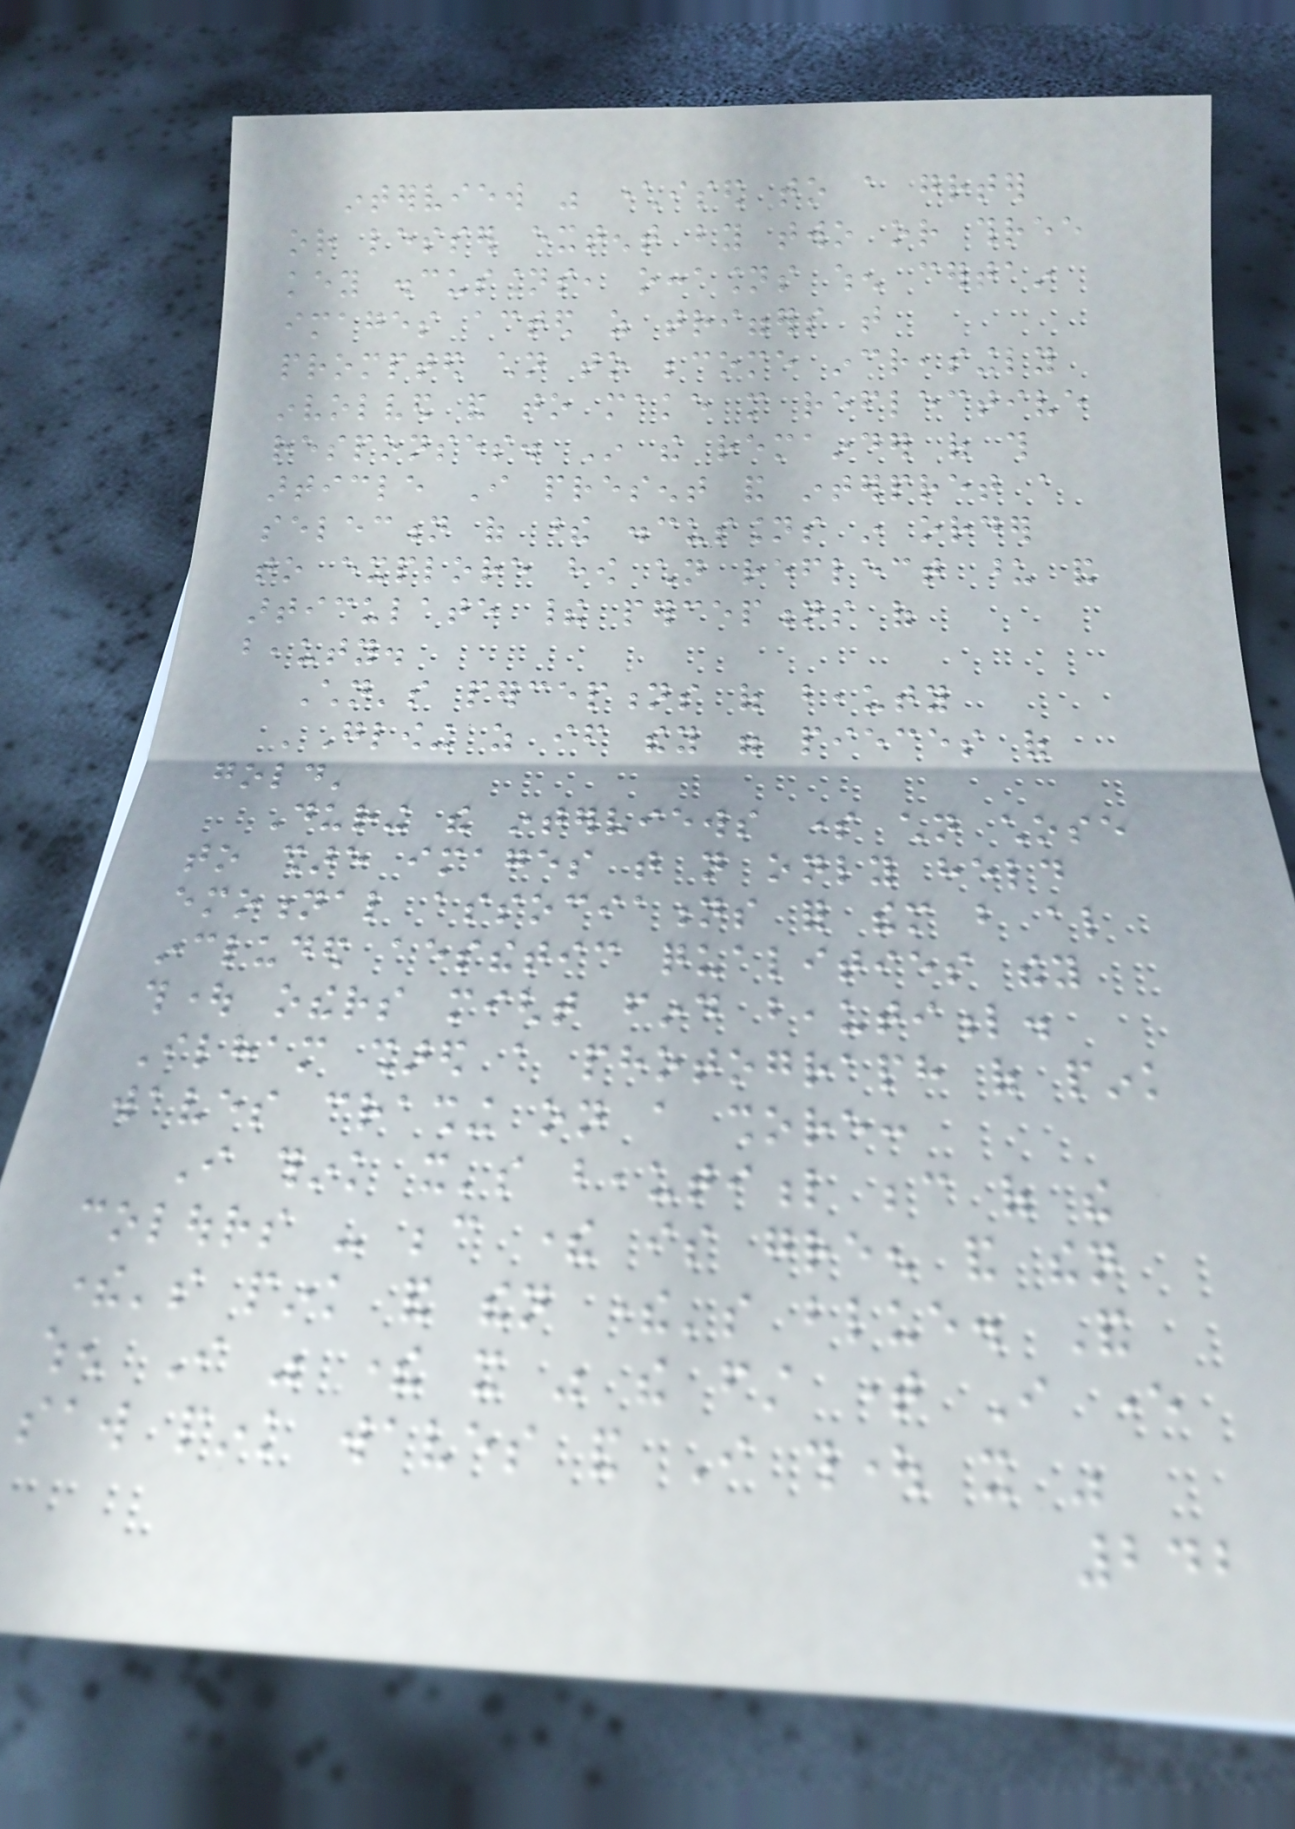interview was characterised to a greater
or lesser extent by two or three
key discussions, occasions when certain
images acted as triggers that
prompted children to become increasingly
involved and to make more reflective
responses. In the remainder of this
article I present and interpret a
selection of these discussions in order
to explore how children reflect upon and
articulate their perceptions of
beauty.
Children's perceptions of beauty
'Glowing as if they were pieces of
gold'
During the interviews some children chose
to share images that not only held
emotional associations for them but also
included aesthetic qualities they
thought others might find beautiful.
Ilham shared a photograph of pink
waves crashing on a shore:
I think it's beautiful because of the
colours - because there is green and then
there's pink and then there's blue. And
when I was there it was the first time I ever
saw pink waves and I thought it was
242
